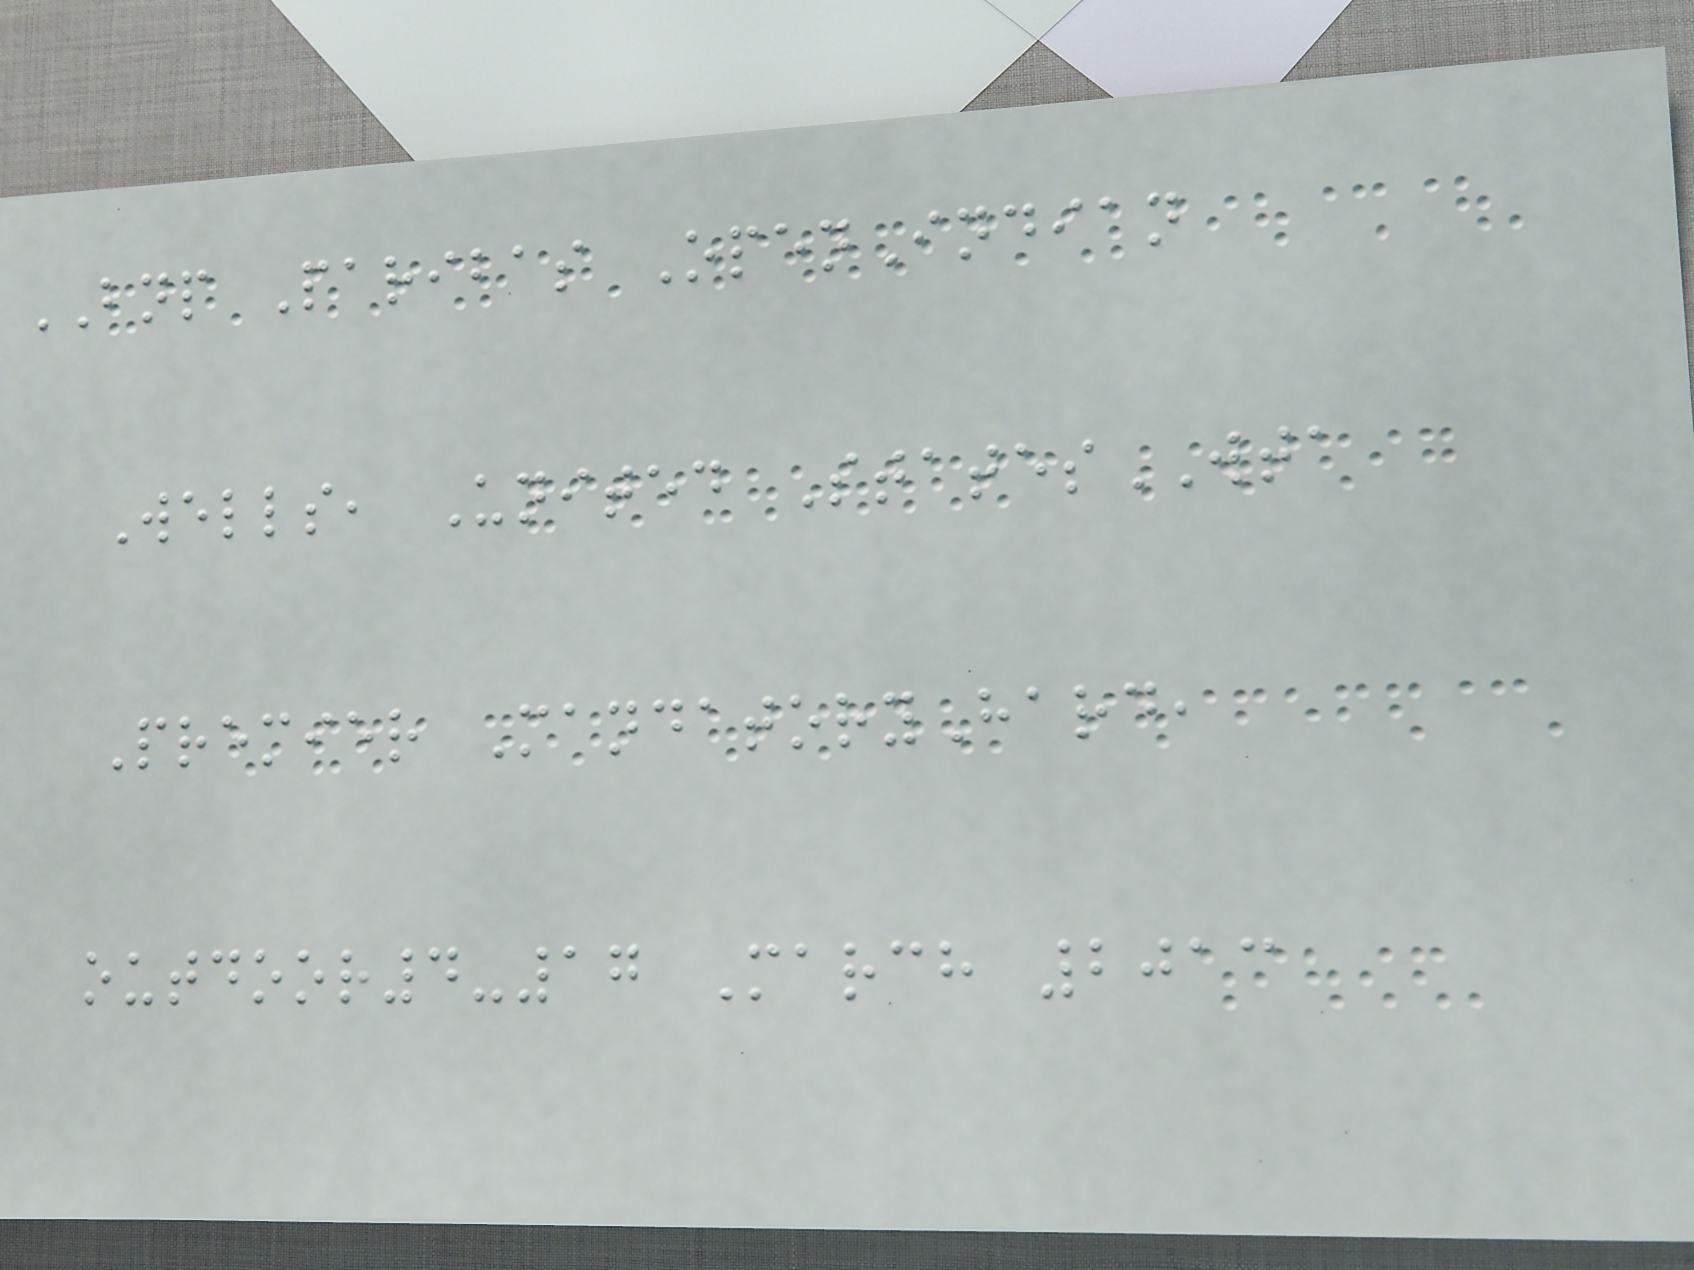BNP Paribas OpenIndian
Wells, United StatesWTA
Premier MandatoryHard,
outdoor4-17 March 2013
